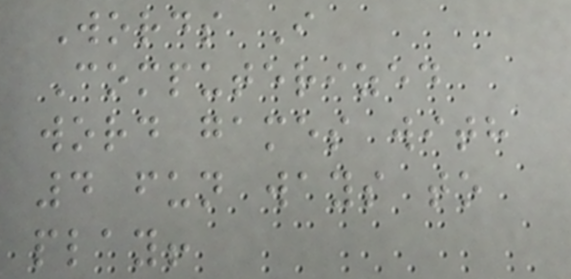Words I
Computerized
word games with
4 fun ways to
play!
